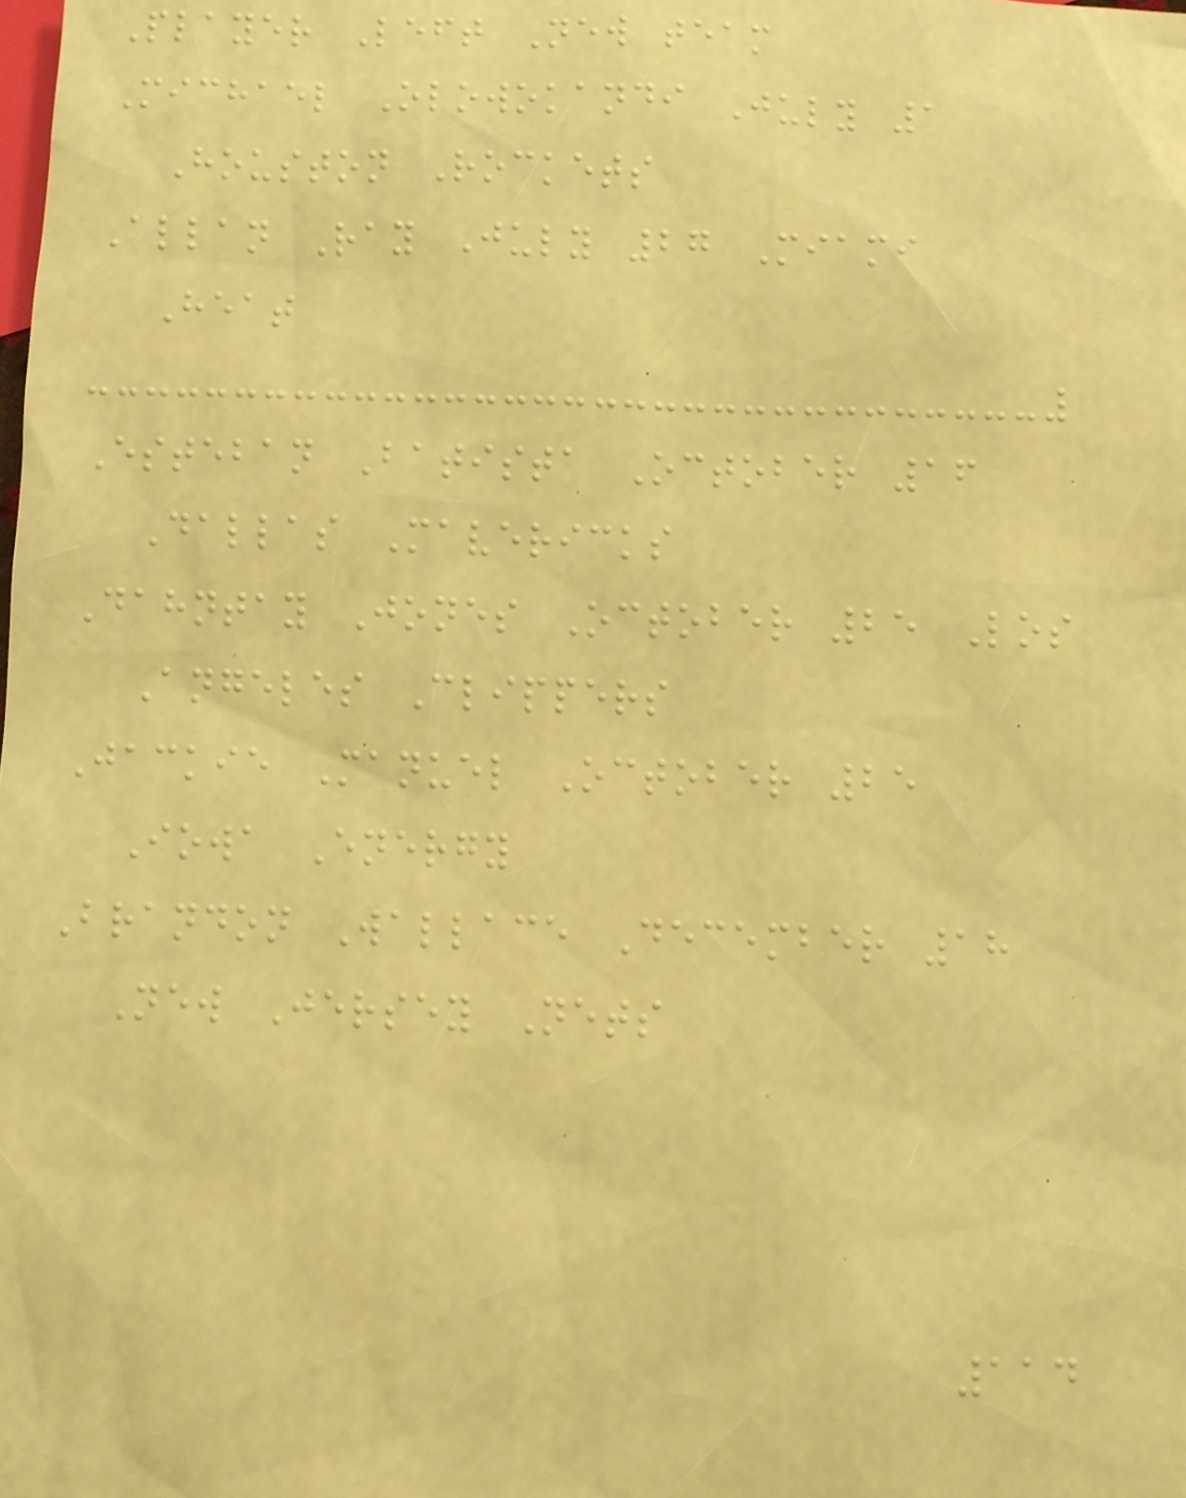Player Left New team
Michael Olowokandi July 1
Houston Rockets
Allan Ray July 27 Miami
Heat
Esteban Batista October 16
Dallas Mavericks
Dahntay Jones October 25 Los
Angeles Clippers
Jackie Manuel October 25
Iowa Energy
Brandon Wallace December 18
New Jersey Nets
114
